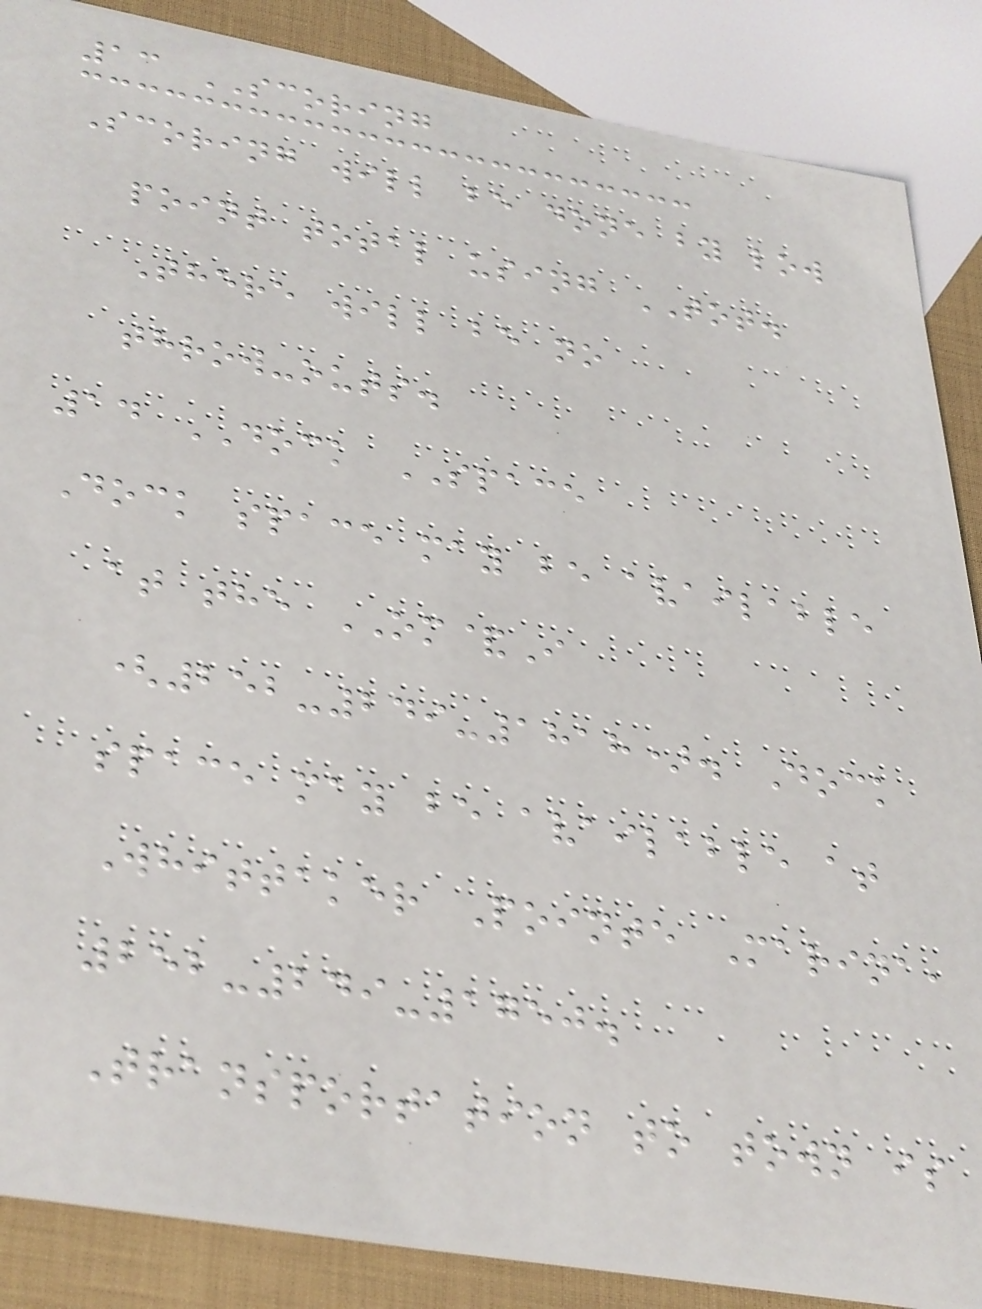13 SCORING
Scoring will be done by low
point total using TOT.
There will be no
throw-outs.
14 DOCK SPACE
Dock space may be available
at the OM&I
(252-249-1818). Dock
space may be available at
Whittaker Pointe Marina,
252-249-1750.
Transportation to town is
